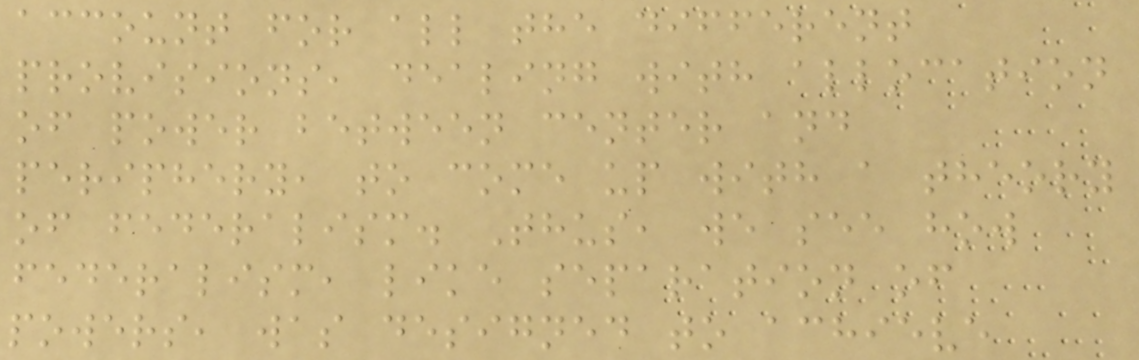account for all the different
provisions, dealing with allocation
of power between center and
periphery, to come up with a theory
of federalism. Thus, we see how
federalism, like separation of
powers, was designed to achieve
